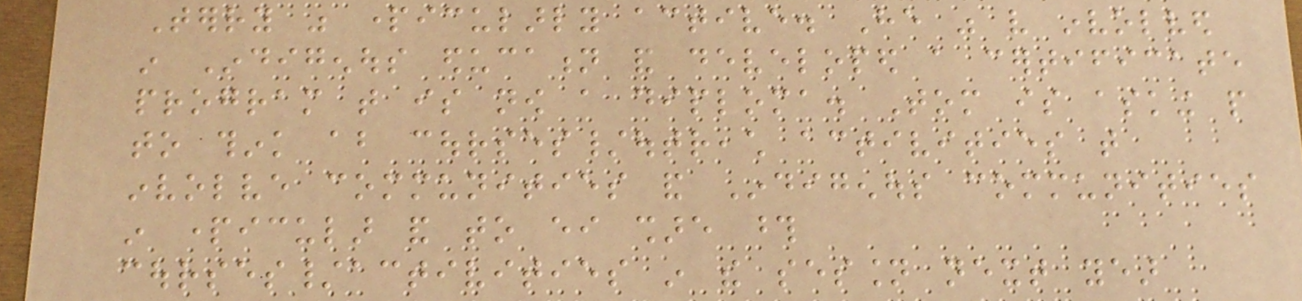Terry was particularly active. He was very involved
in Indigenous education and developed a certificate
program that is now a diploma. Tom is asking people
to think about courses/outreach activities that
involve communities and Indigenous communities
in particular and to either share those
courses/activities in the session next year
